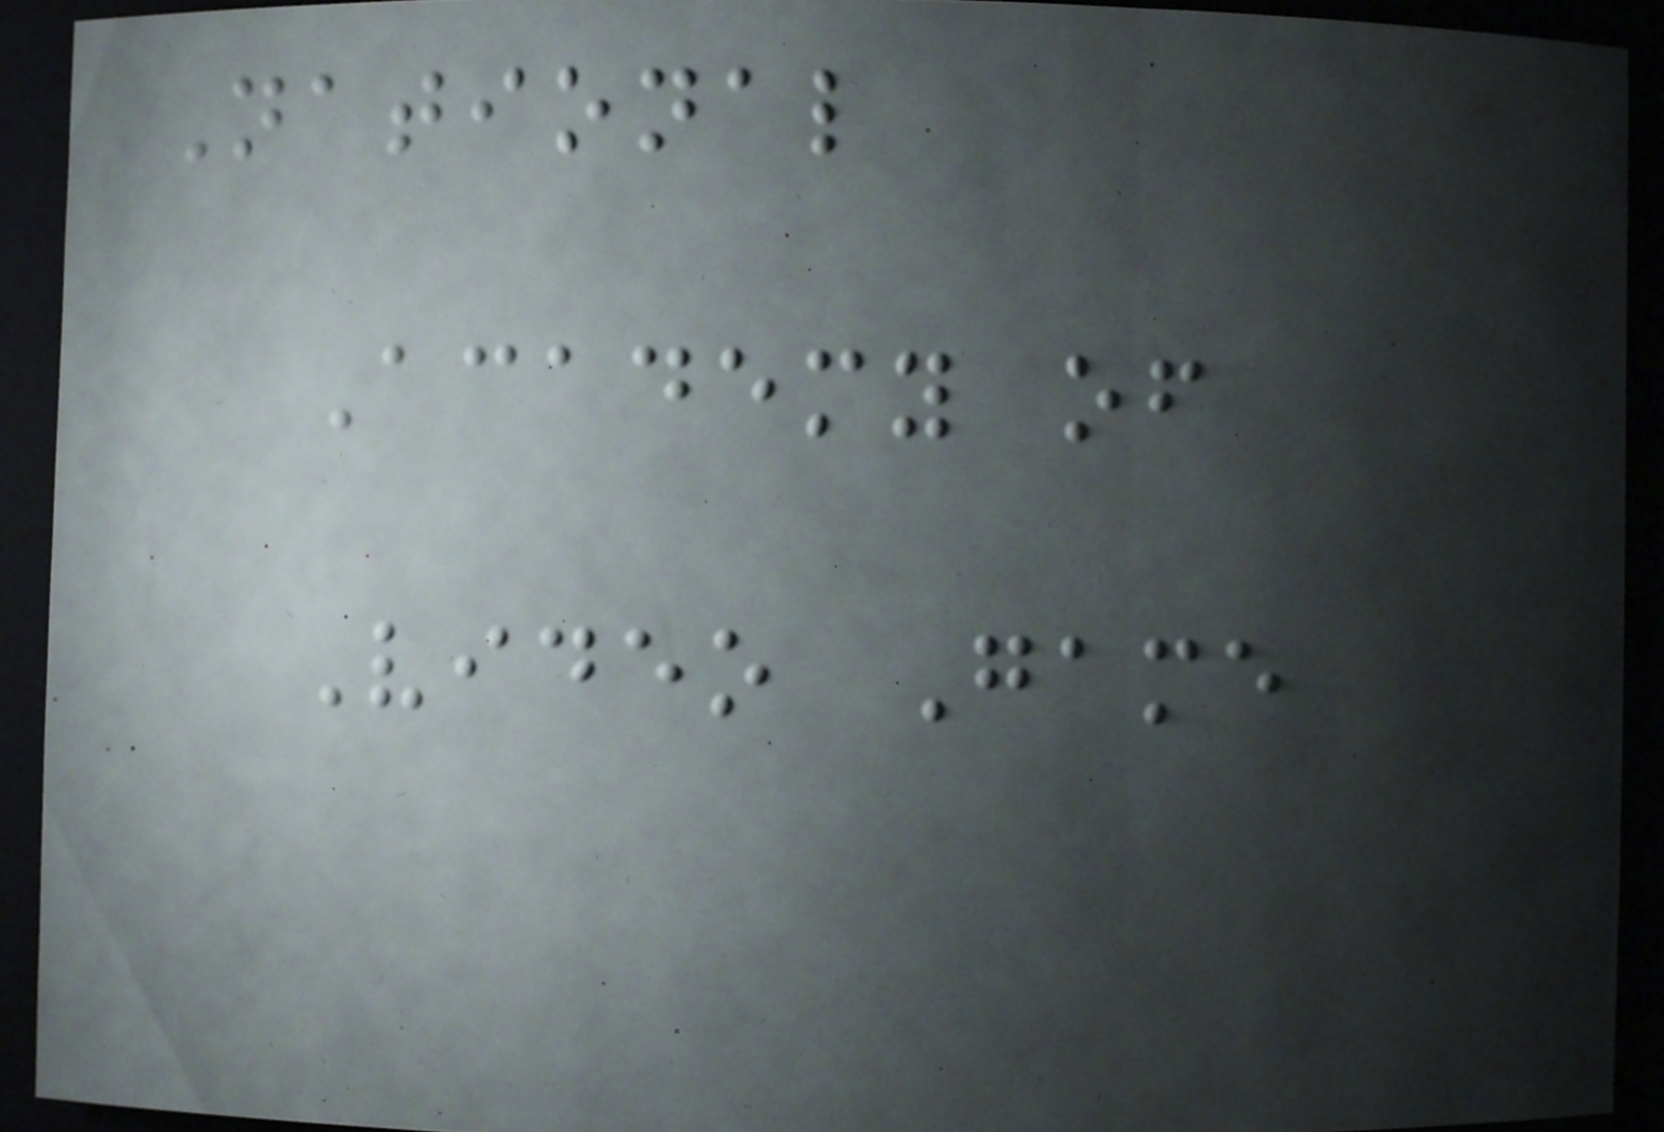National
Academy of
Video Game
